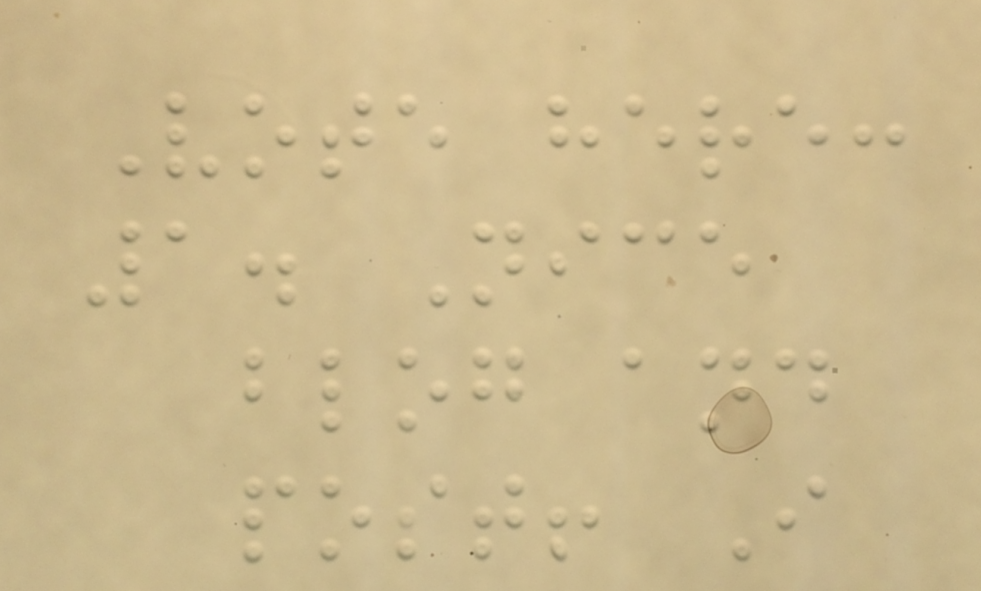Vote here:
1. Nice
blog and
post! I
